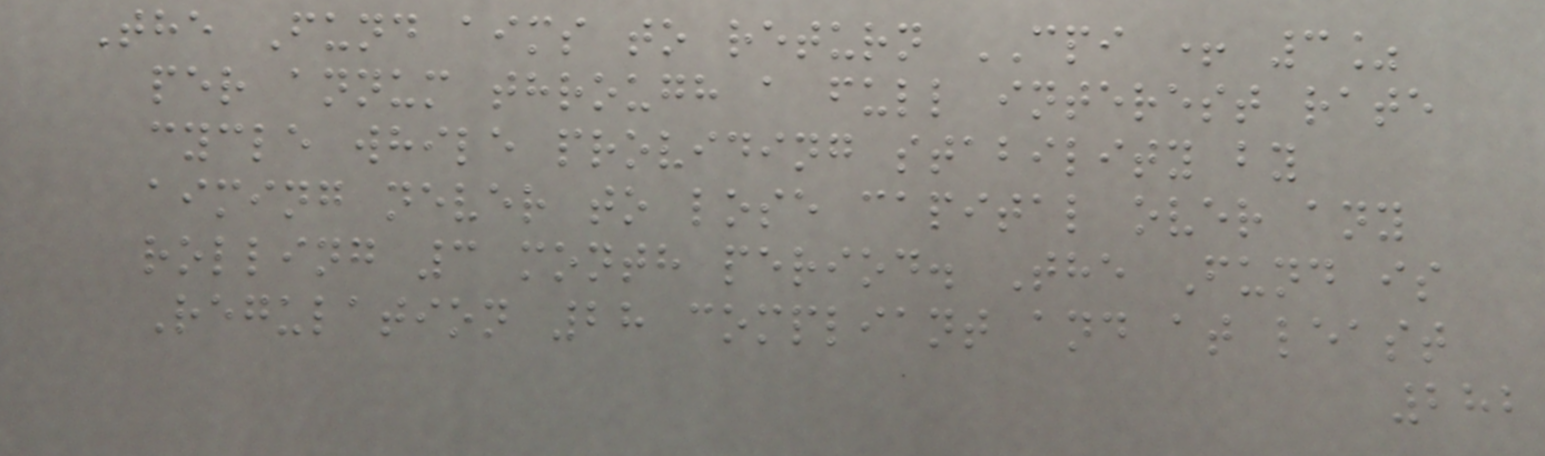The Fund aims to return CPI + 3%
per annum through a full interest rate
cycle while providing stability by
aiming never to lose capital over any
rolling 3 month period. The Fund is
Regulation 28 compliant and at least
282
